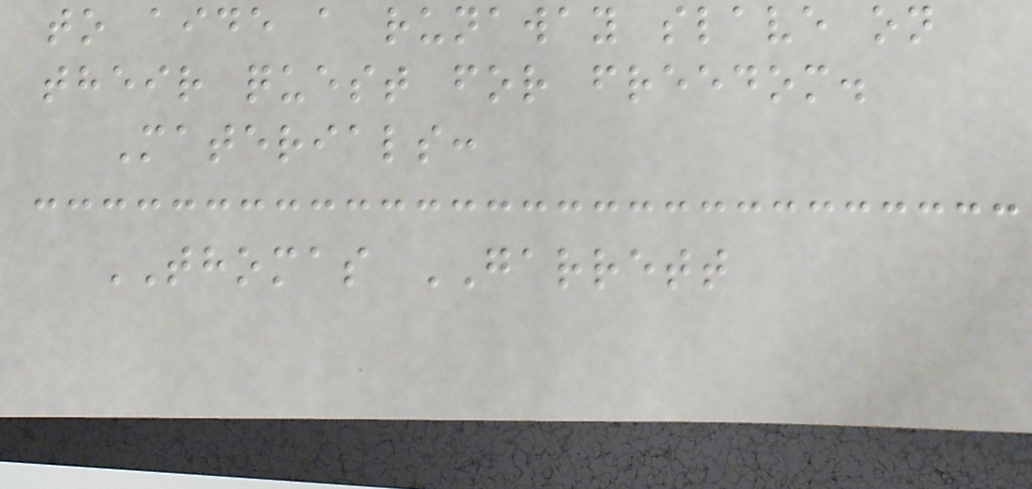to aide a runaway slave on
their quest for freedom.
Materials:
THOMAS GARRETT
